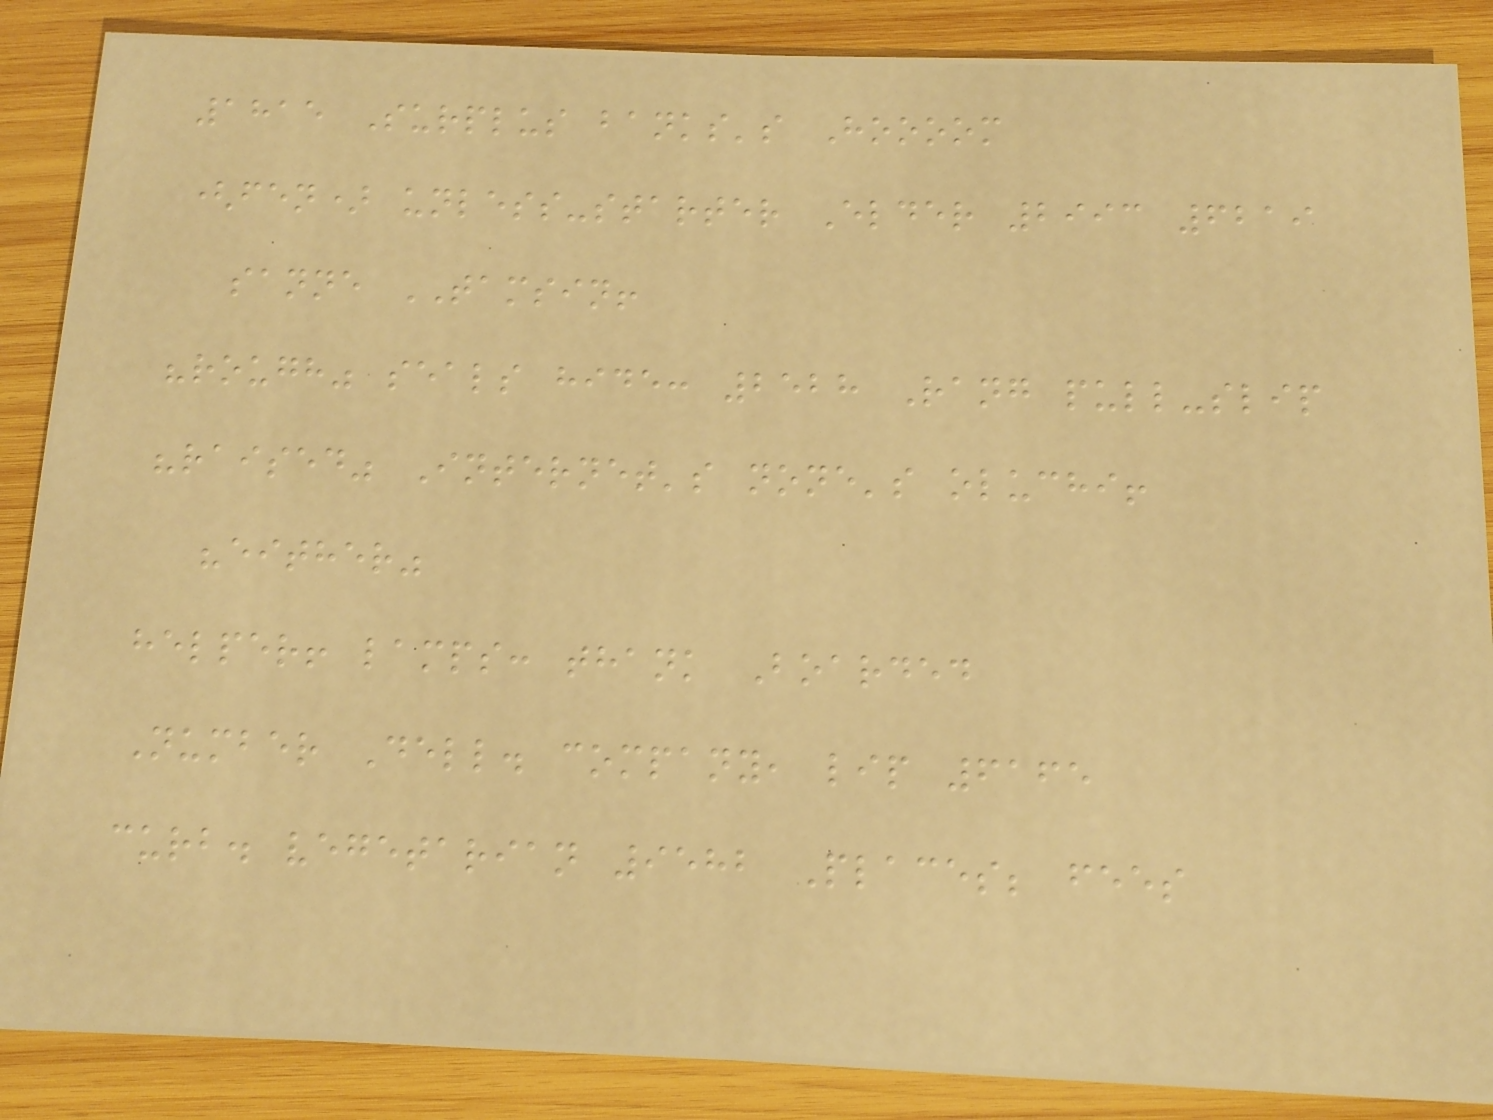1815 Surplus banks's Hoooom
(fen) unless-starter Elder 2993 6219
sanne TAMSIN!
"rough" seals hide: 2528 Rang pull-slip
"raised" Internet's none's oluchi!
"either"
helper! lamps: thank Boarded
Number Dell. company, lip 6165
curb. vegetarian 9582 Places; fees
